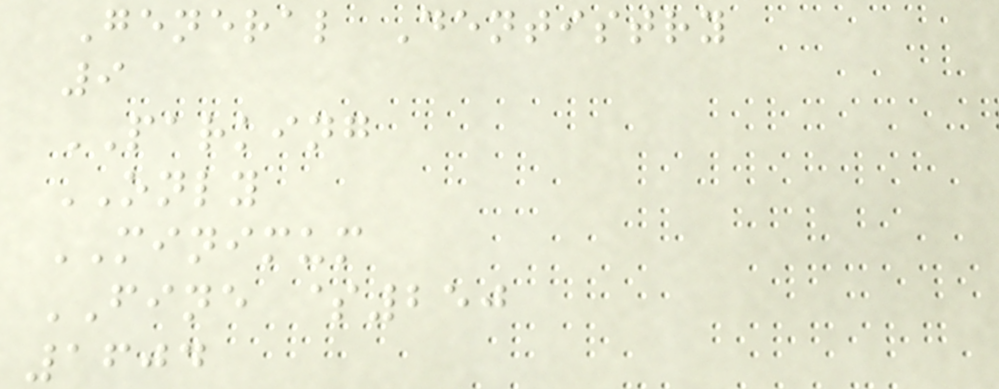General Dentistry
9
PARKING
ONLY
MINIMUM
FINE $250
1604
